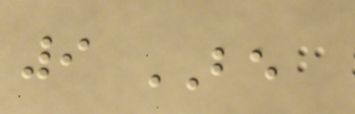9 BE
